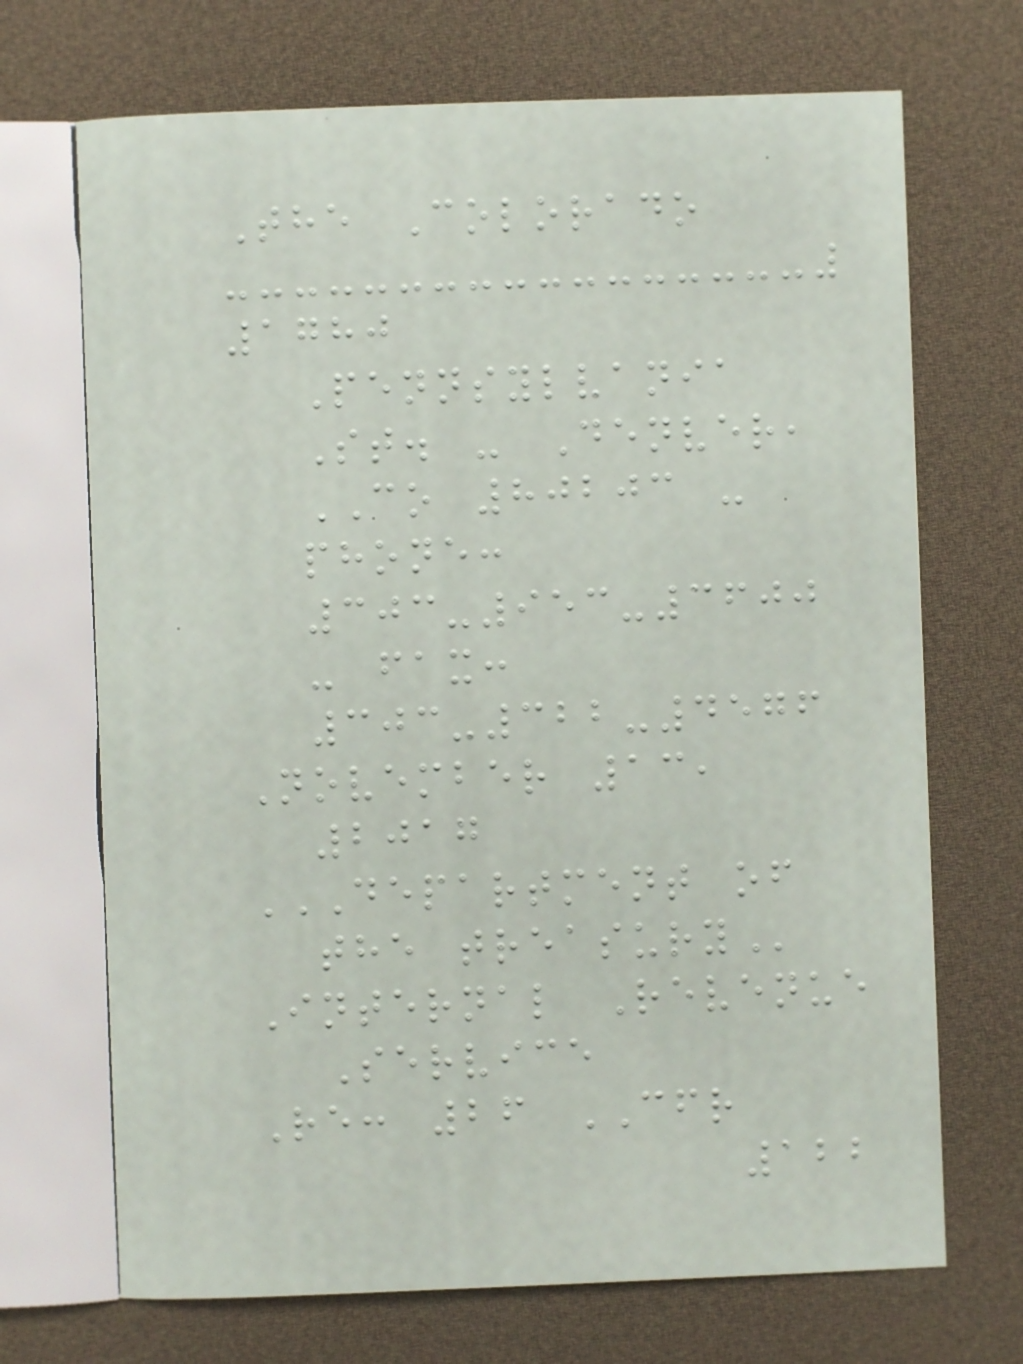The Colorado
1780
Pennsylvania
St. - Denver,
CO 80203 -
phone:
303-953-3600
- fax:
303-322-4576
November 13,
2017
DEPARTMENT OF
THE TREASURY
Internal Revenue
Service
Re: 26 CFR
122
